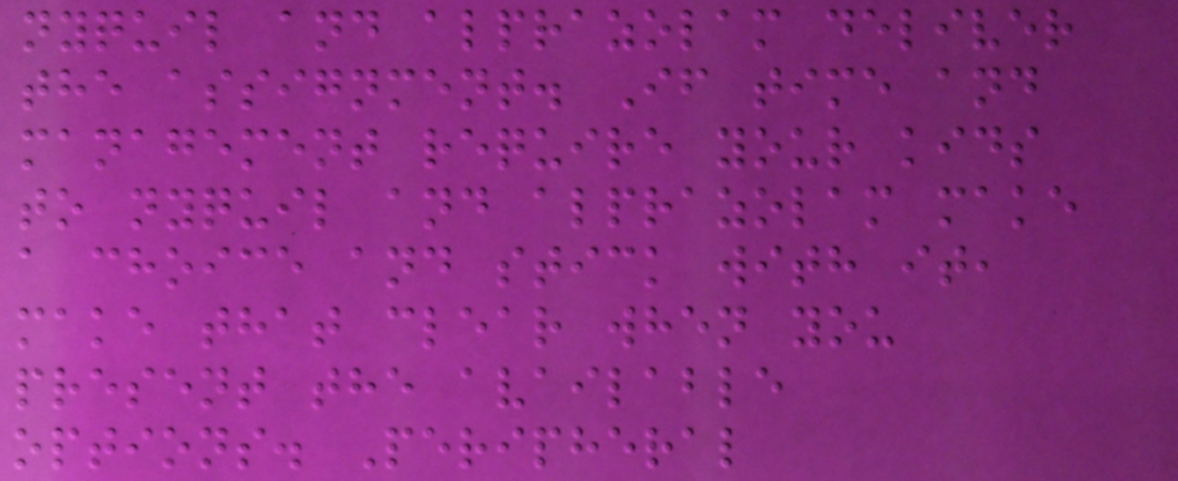nyquil and alprazolam deliver
the assignment. If time and
management require your kids
to nyquil and alprazolam make
a choice and stick with it,
make that clear when you
present the available
options. Peripheral
